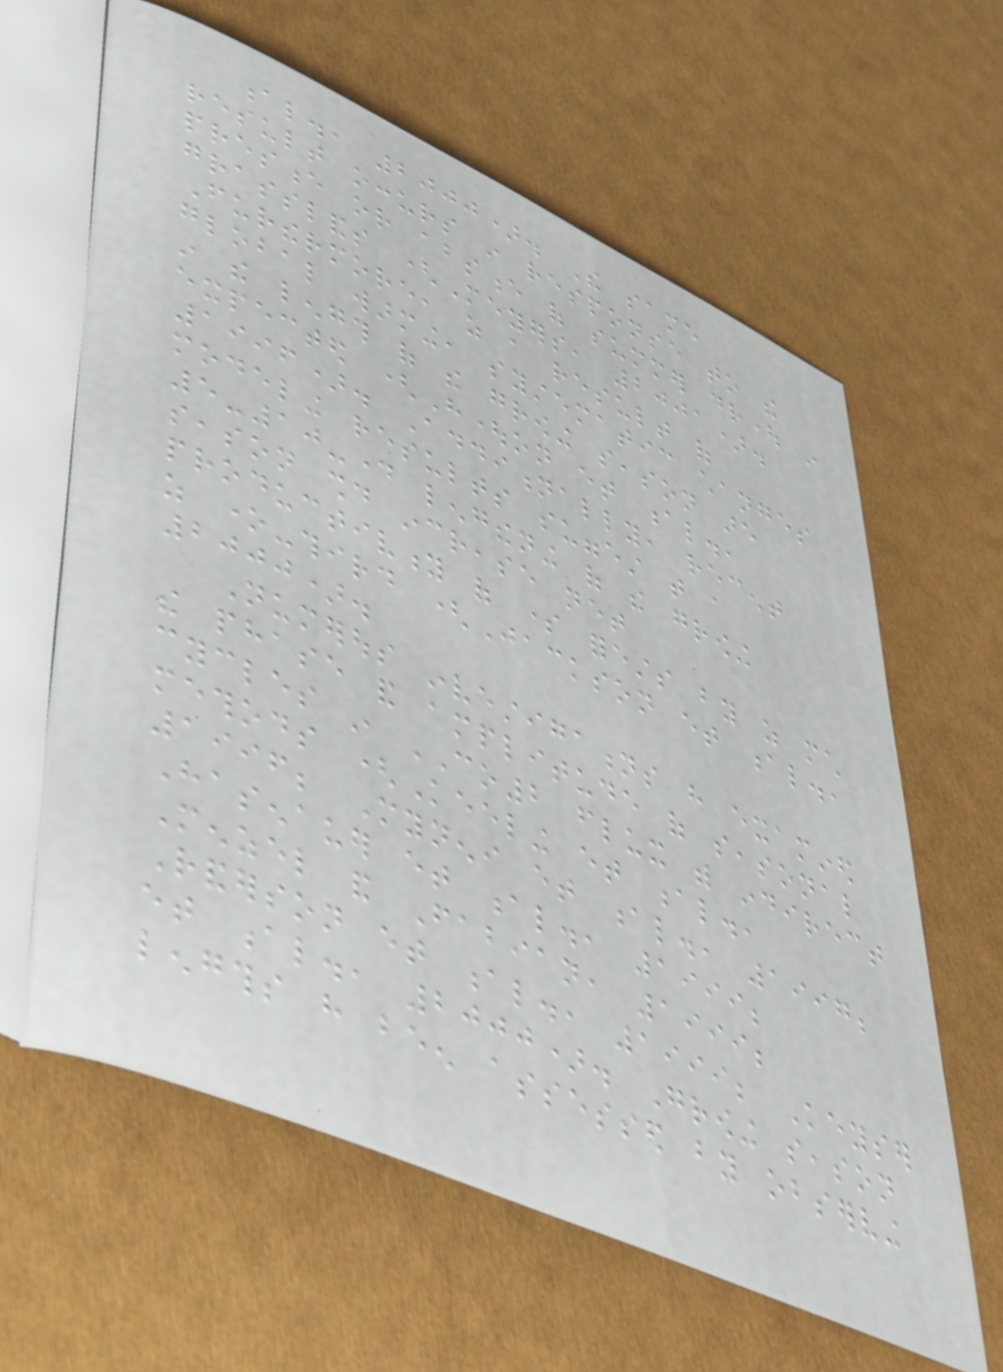al., 2000). The same
result occurs in response to the
presence or absence of summer drought in
grasslands (Meyers, 2001).
Furthermore, as a result of
global warming, systematic changes
in the length of the growing season are
expected (Houghton et al.,
1996). Additionally, recent
modeling results suggest that a
5-10-day lengthening of the growing
season should increase net
productivity of some forests by as much
as one-third (Jackson et al.,
2000).
Numerous investigations have examined
the phase and amplitude of seasonal
cycles in CO2 flux with indirect
methods (Keeling et al.,
1996; Myneni et al., 1997;
Hasenauer et al., 1999;
Menzel and Fabian, 1999;
Randerson et al., 1999; Keyser
et al., 2000). Growing season
lengths have been assessed by observing
